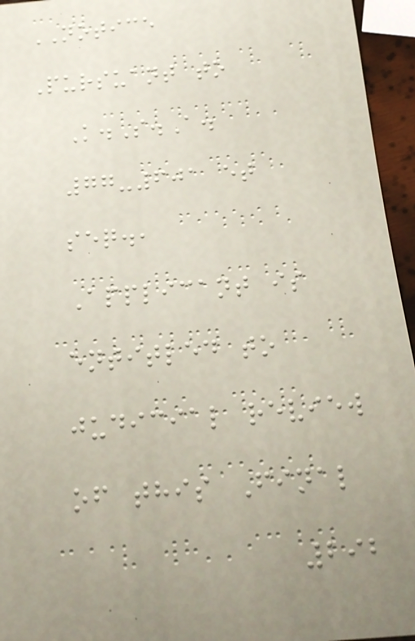NOTICE
Pursuant to
K.S.A.
77-601 et
seq.,
Applicant is
entitled to
judicial review
of this Final
292
